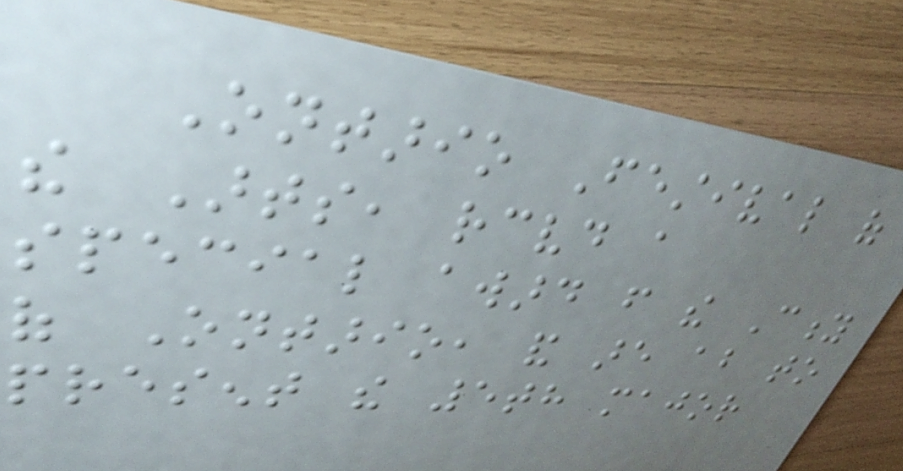Ontario Festival of
the Arts, received a
special award from the City
of Ontario, and are about to
present the 5th major
